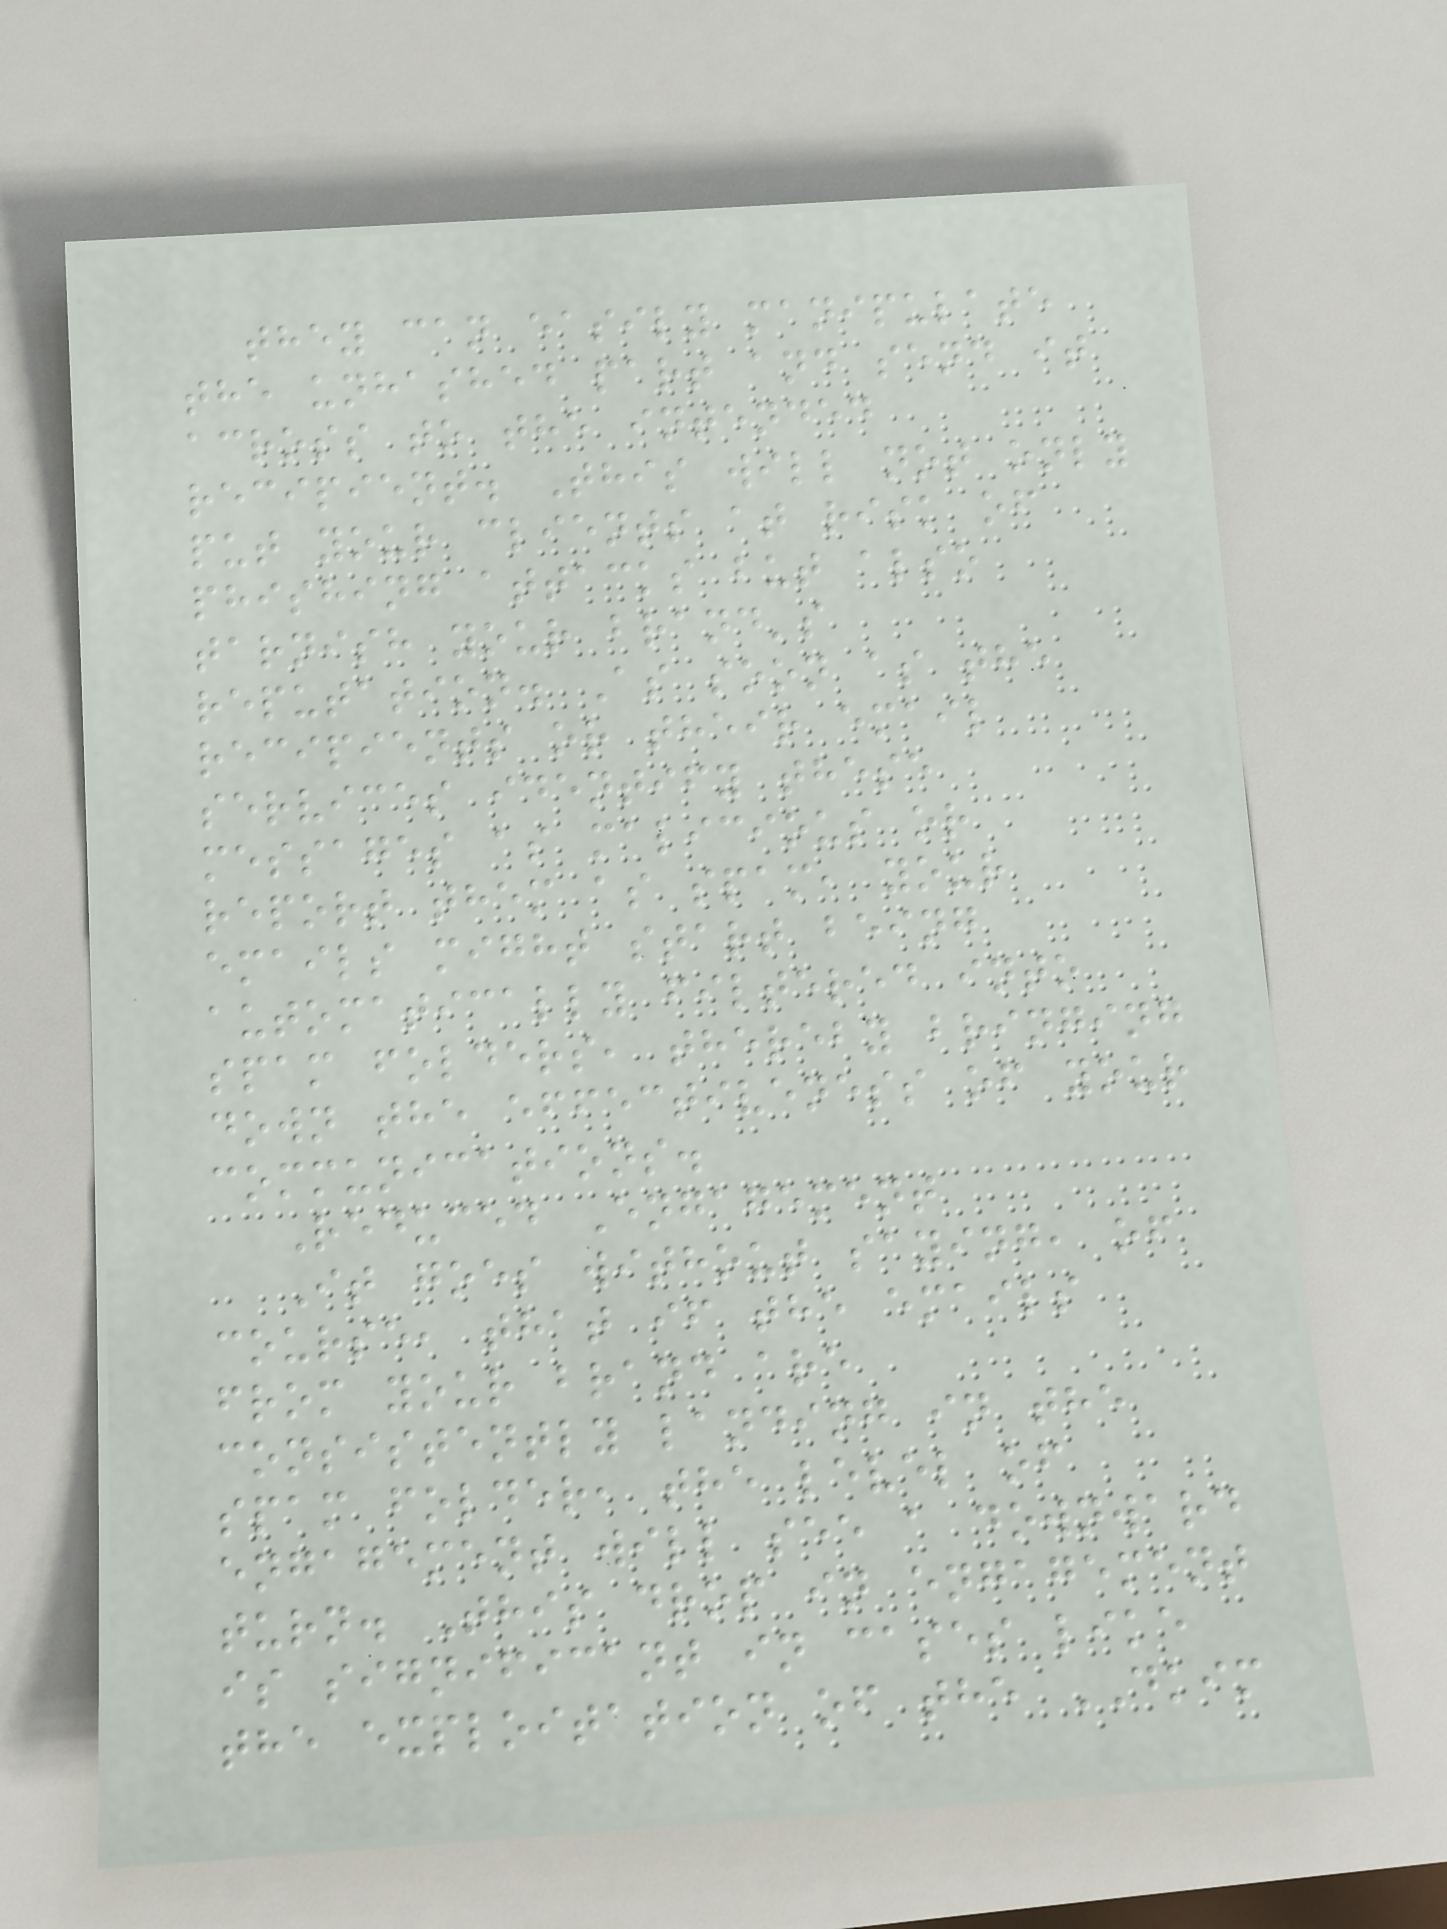they can easily manipulate
the unhashed part and send it
across to the intended
recipient. This will not only
put your clients at risk of
phishing attacks but also
tarnish your brand's
reputation. As soon as the
recipients or their email
services identify these
messages as malicious or
report them as spam, your
emails might start being
automatically filtered into
spam folders, thereby bringing
down the effectiveness of your
communications.
Reduced Engagement
It goes without saying, of
course, that if the emails
from your brand are
consistently landing in the
spam folder, the level of
engagement will see a downward
turn. This drop in engagement
is significant in cases like
the exploitation of the DKIM
